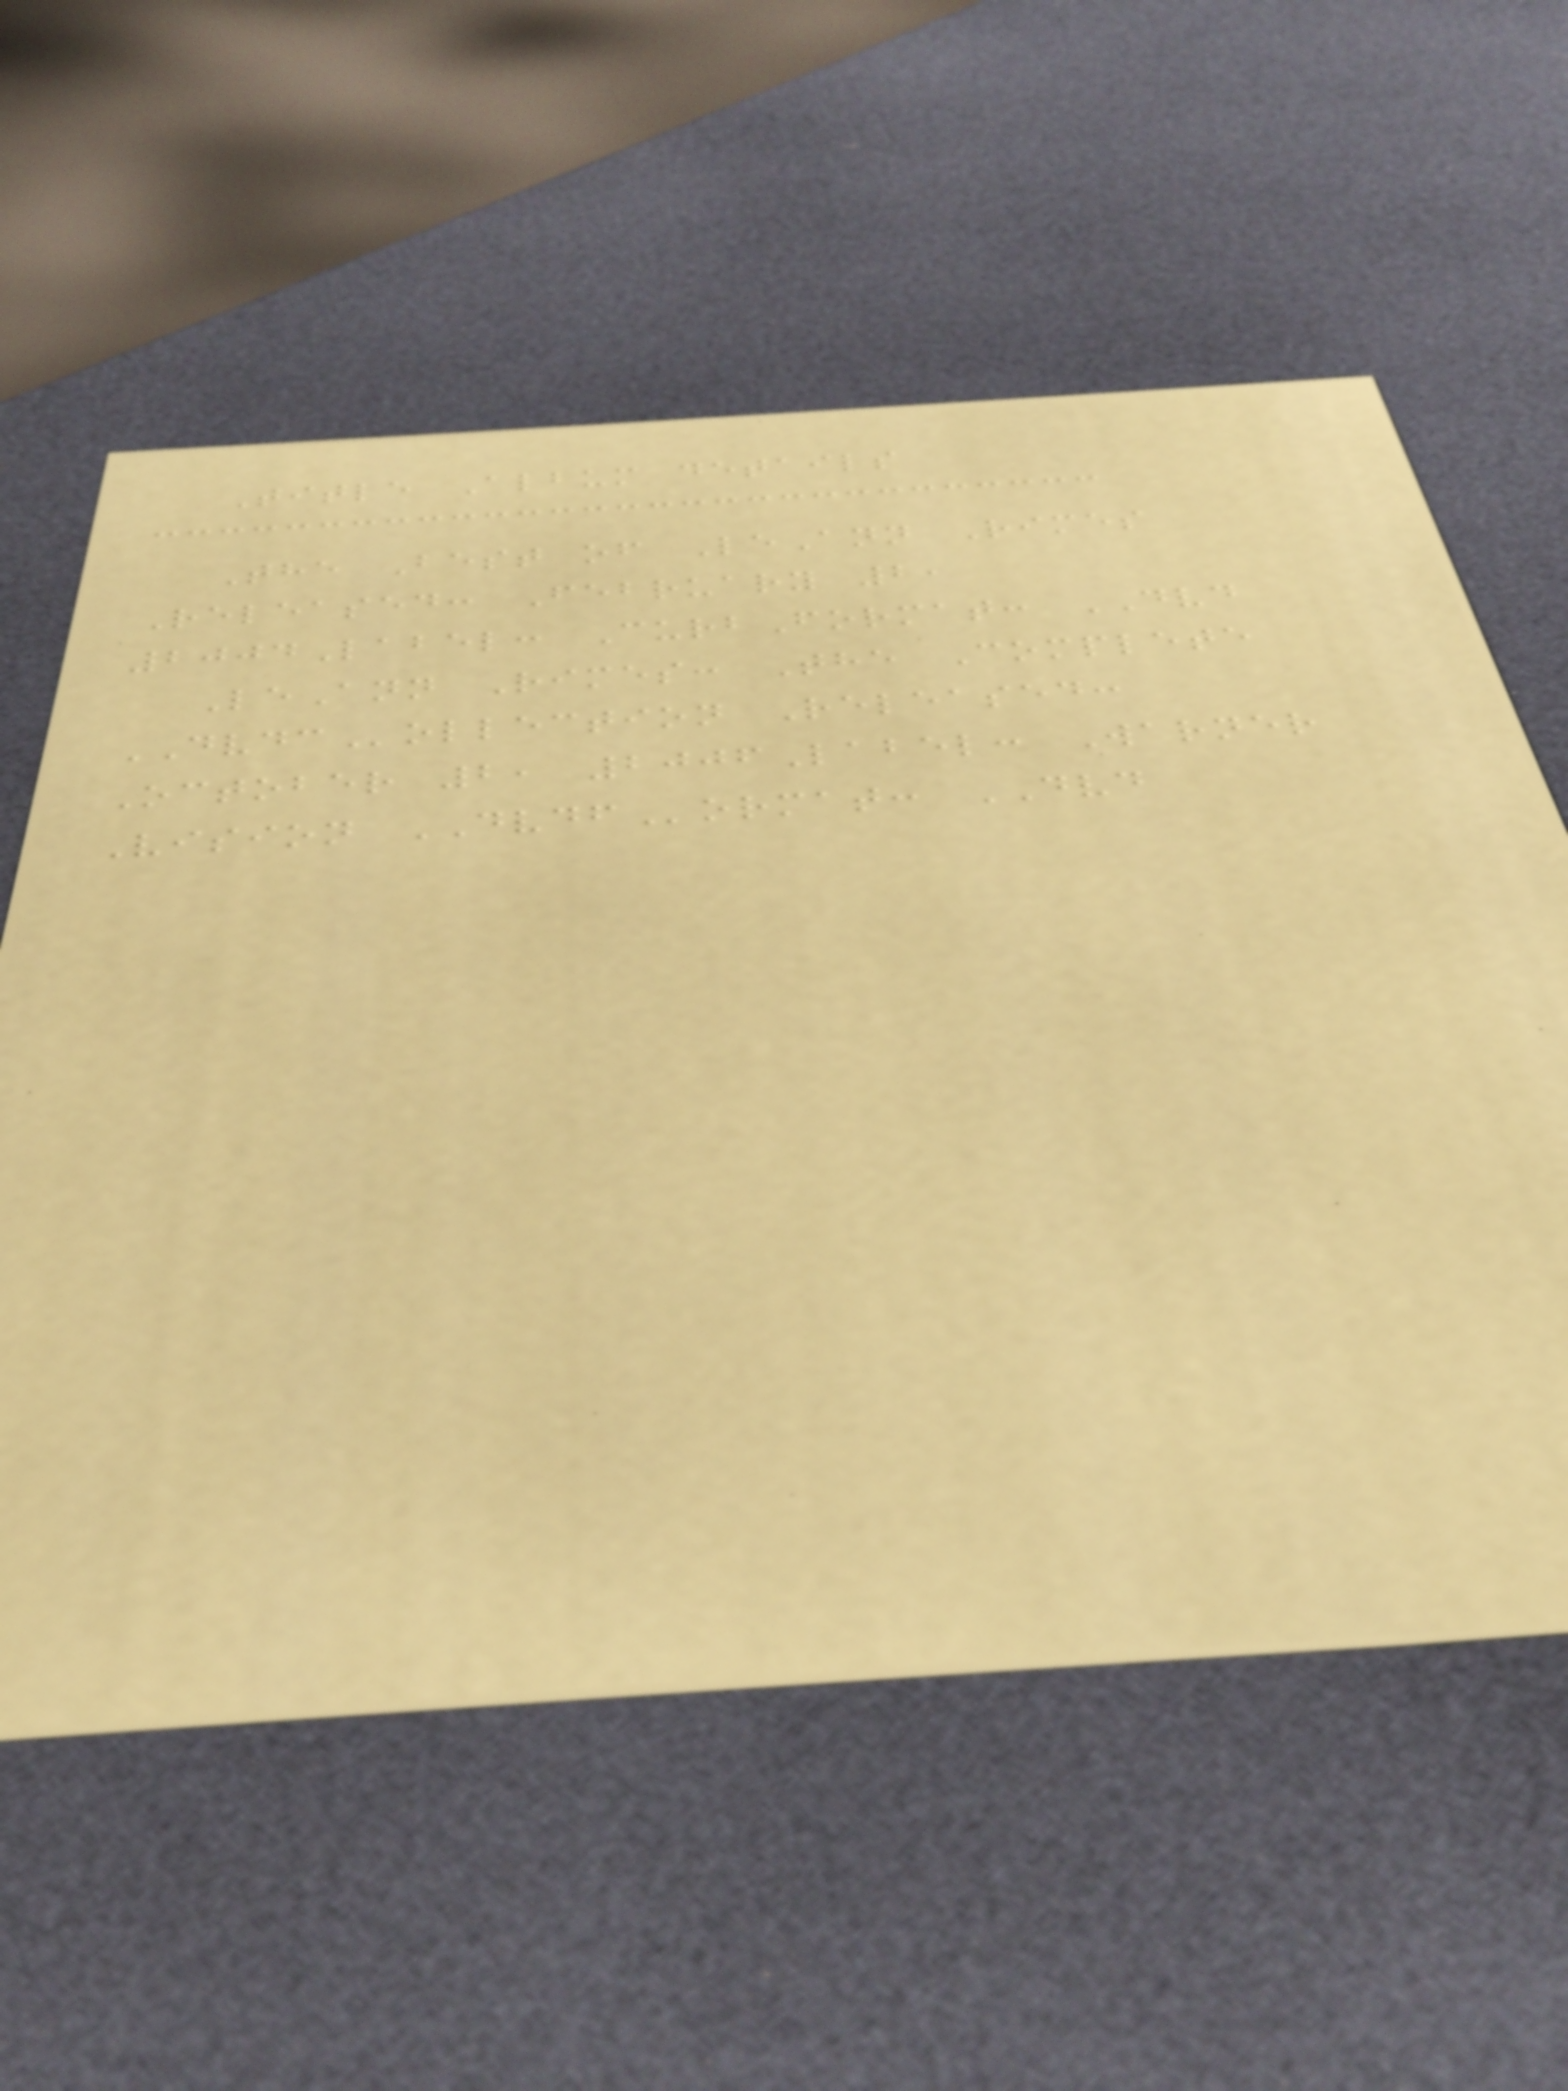Title Album details
The Best of LeAnn Rimes
Released: February 2,
2004Label: CurbFormat: DVD
LeAnn Rimes: The Complete
DVDCollection Released:
October 2, 2006Label: Warner
Vision DVDFormat: DVD
